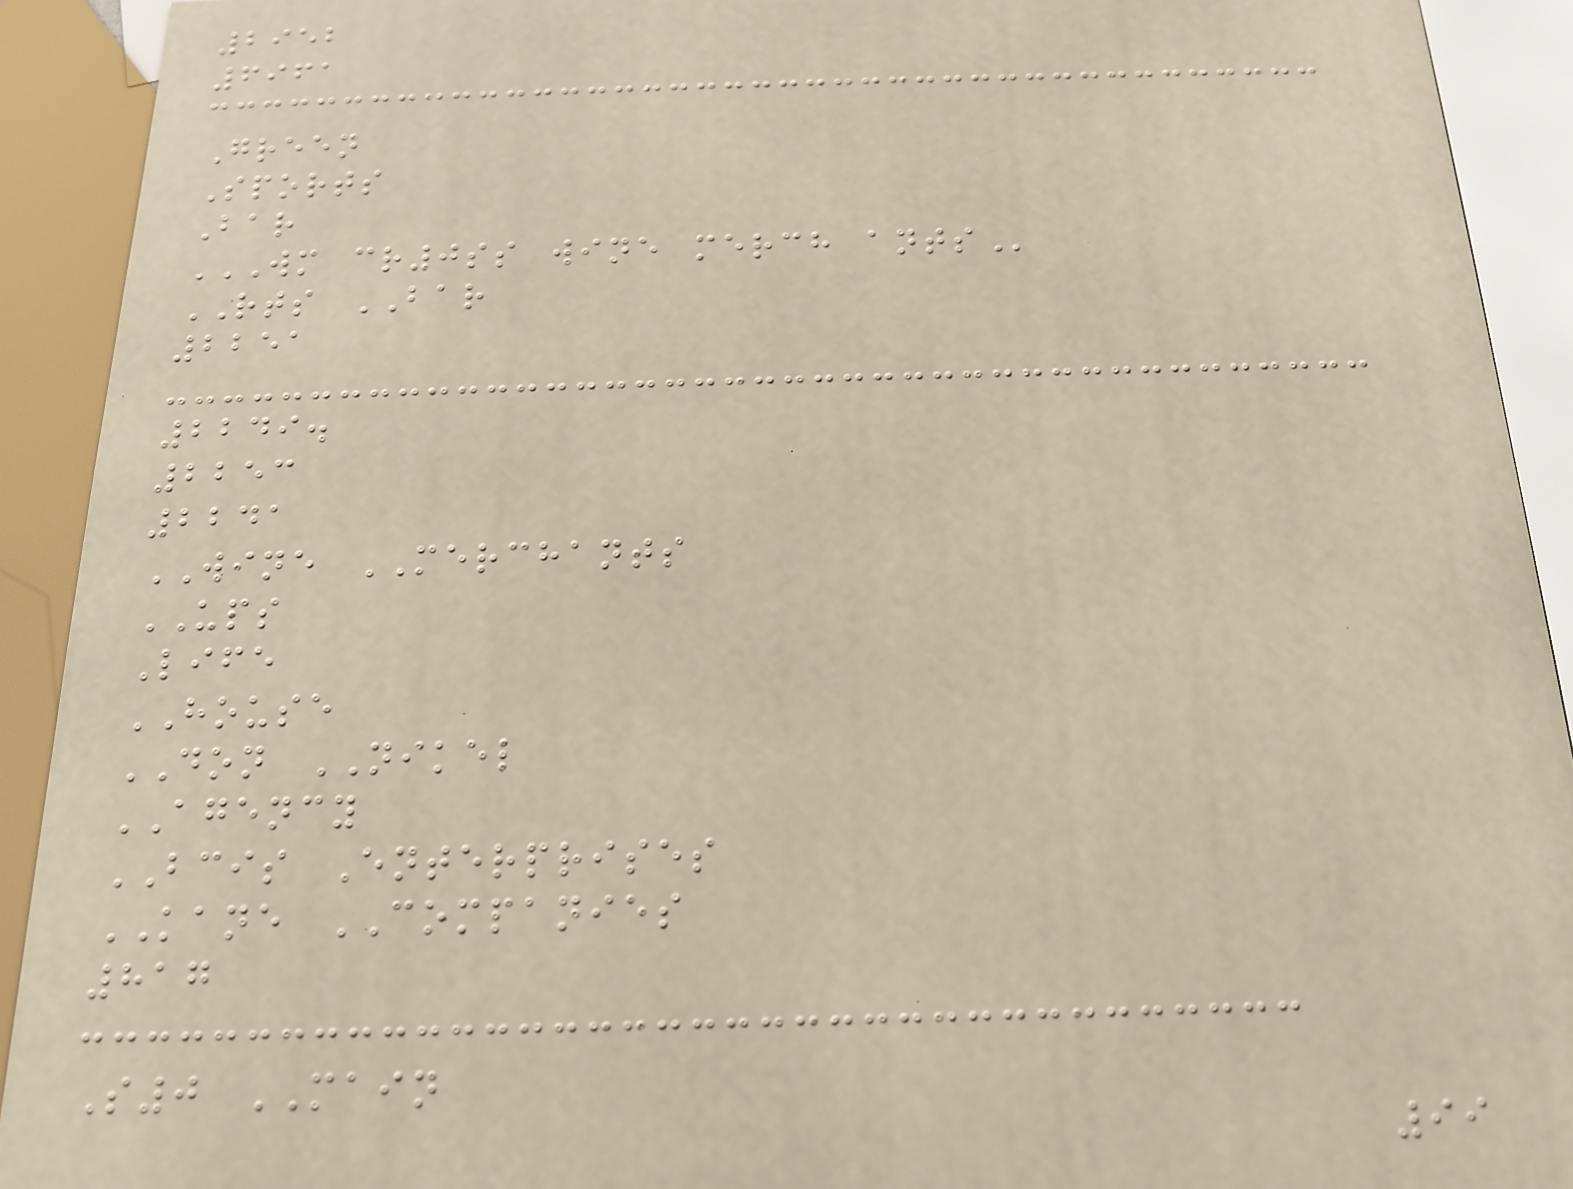2952
6961
Green
Sports
Bar
WM CR0SS WINE MERCH ANTS
RTS BAR
2251
2249.
2253
2241
WINE MERCHANTS
UPS
Life
HOUSE
DON NIKEL
AGENCY
BCIS Enterprises
KANE COMPANIES
817
S0 MAIN
99
